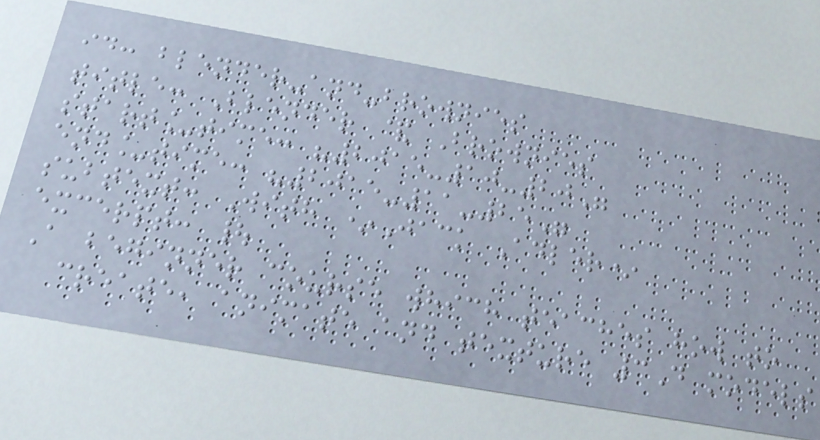id: blender-and-brownies
title: Blender & Brownies
start_time: "2015-10-20"
end_time: "2015-11-25"
subtext: With *Jack Adler*
excerpt: |
A beginner course which teaches how to
create, animate and texture 3D models
